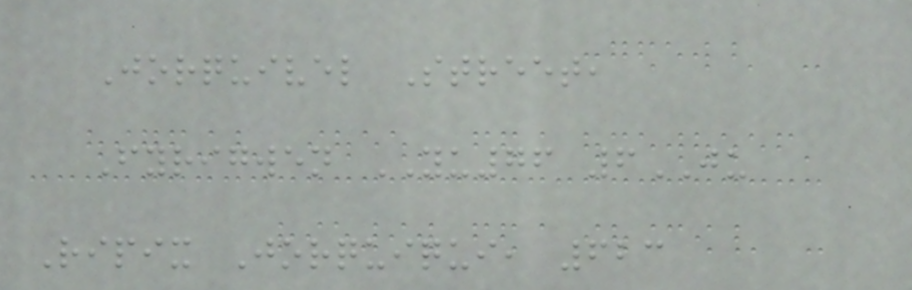Jorquivel Street,
Fyrigwen YU76 6JU
Ripix Jorquiqui, 623
